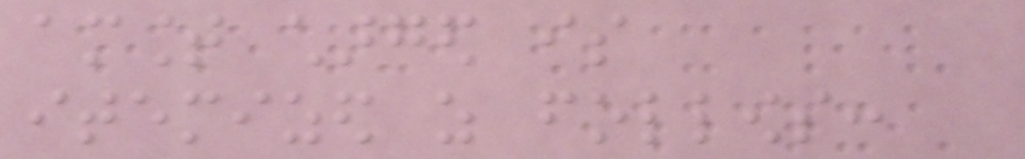amount charged is
itemized as follows:
